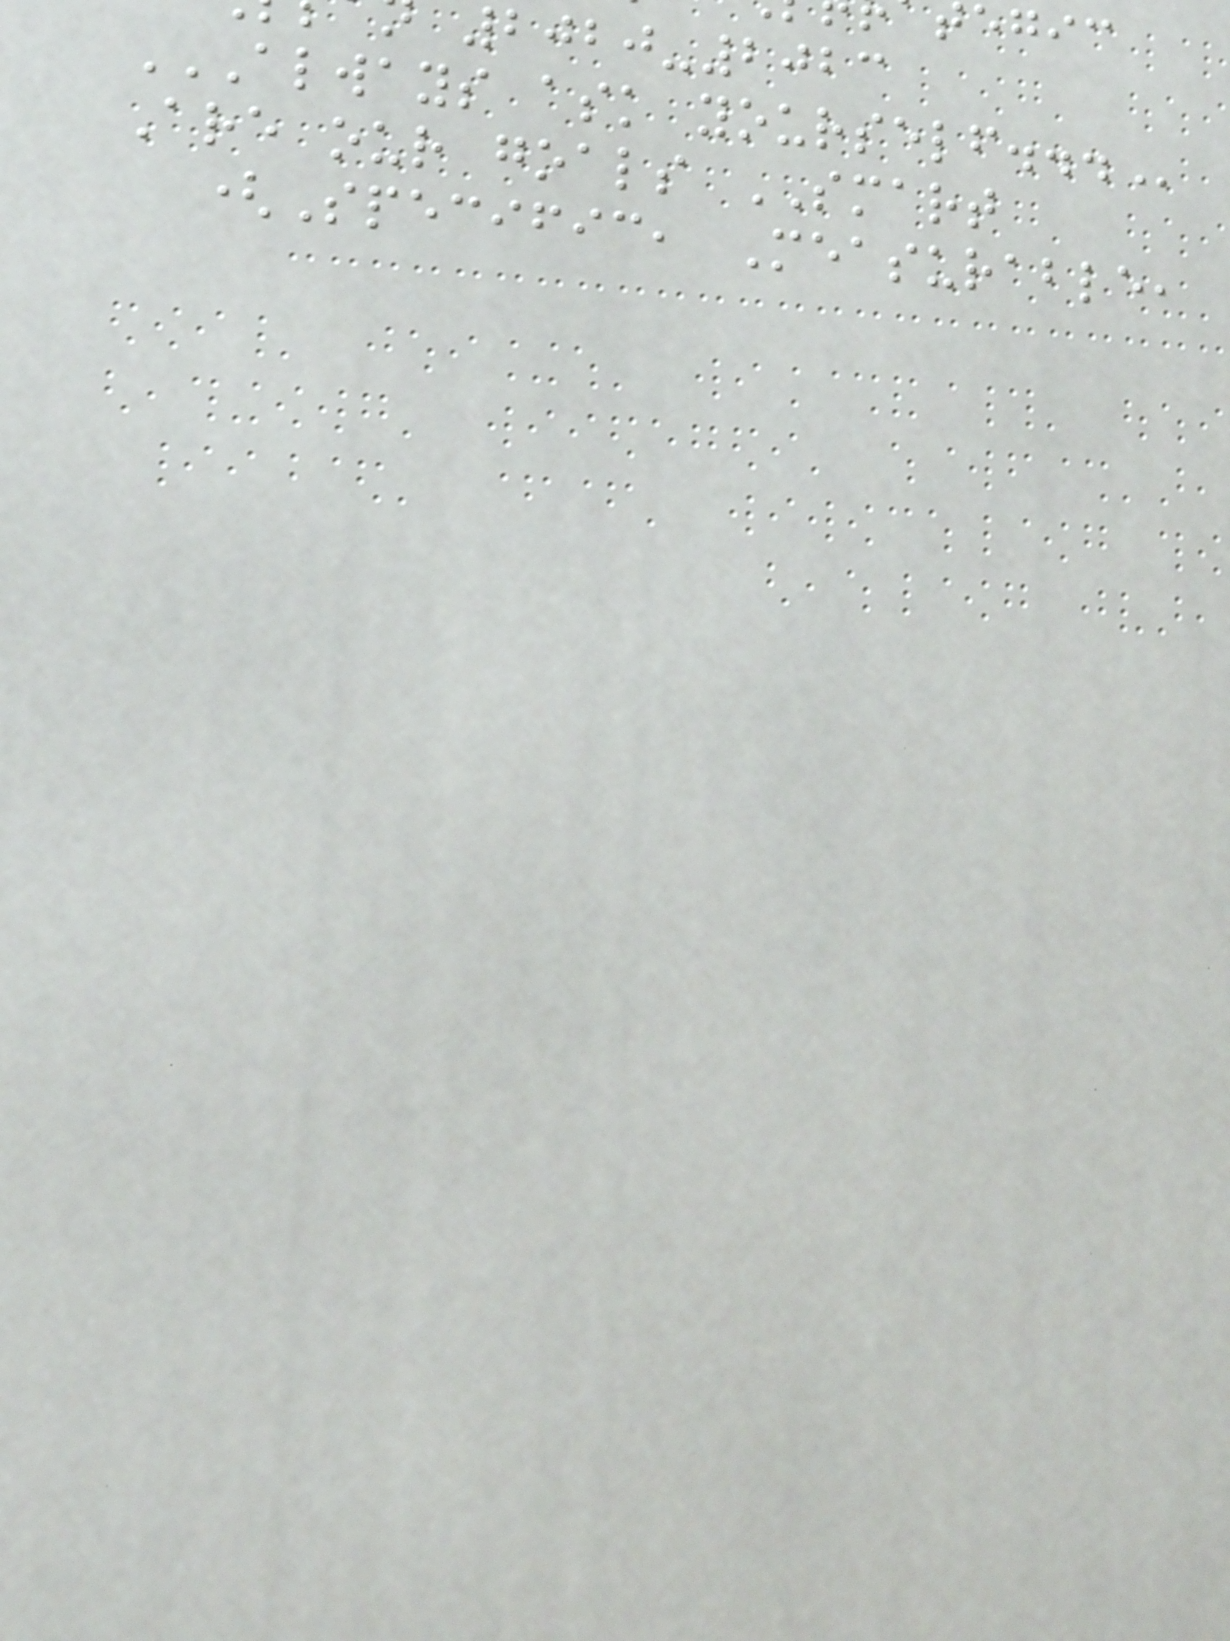2020-2023
ALWAYS ASK YOURSELF...
Are our goals SMART
(Specific, Measurable,
